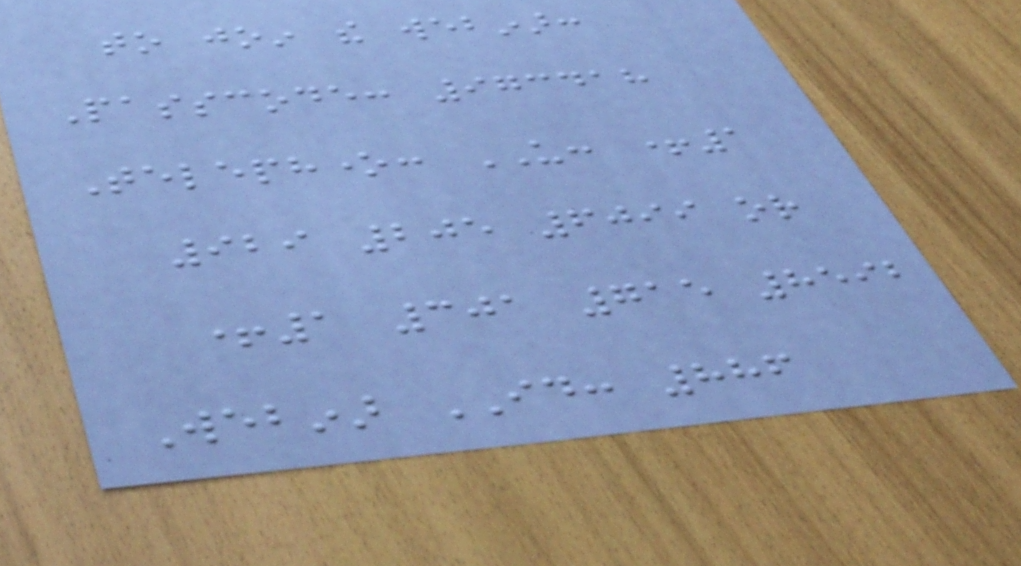to join the webinar:
Passcode: 973418
Telephone: US: +1
929 205 6099 or
+1 301 715 8592
Webinar ID: 886
